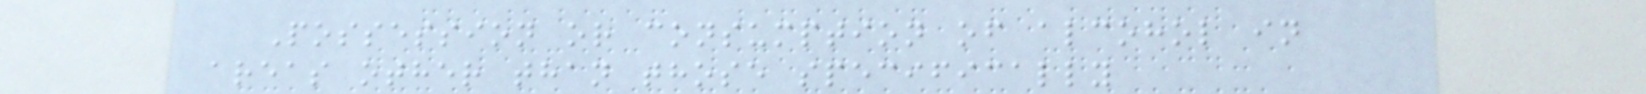Possession or consumption of alcohol in
areas other than those specifically
